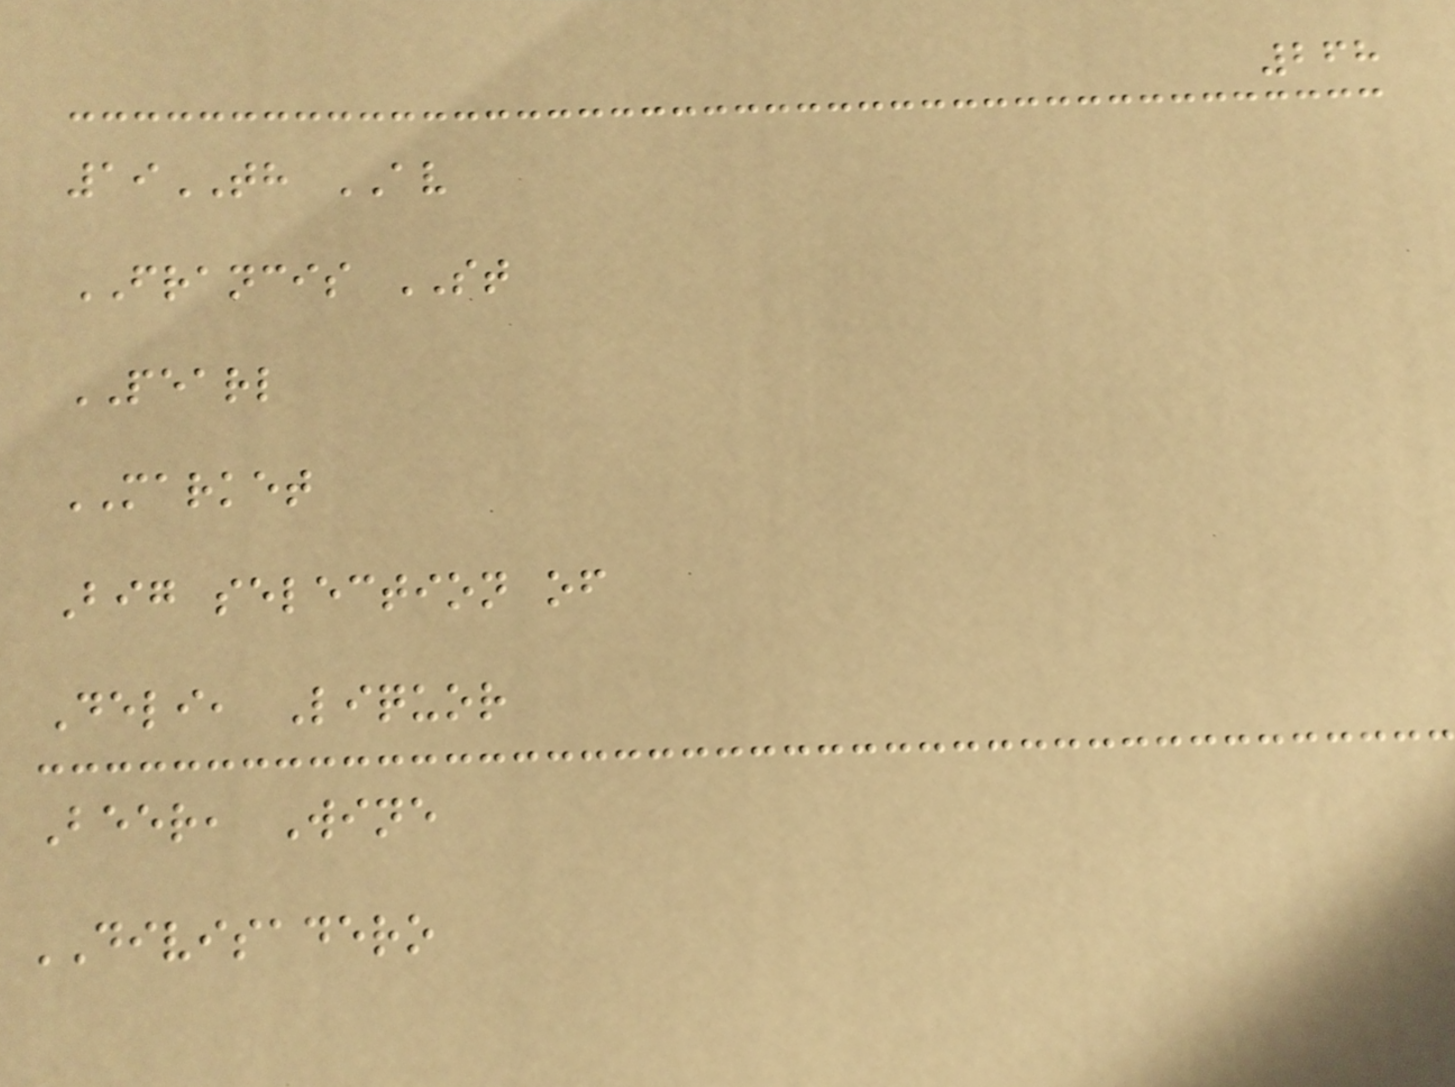268
19TH AV
FRANCIS ST
PEARL
MARKET
Big selection of
Deli, Liquor
Beer, Wine
DIVISADERO
